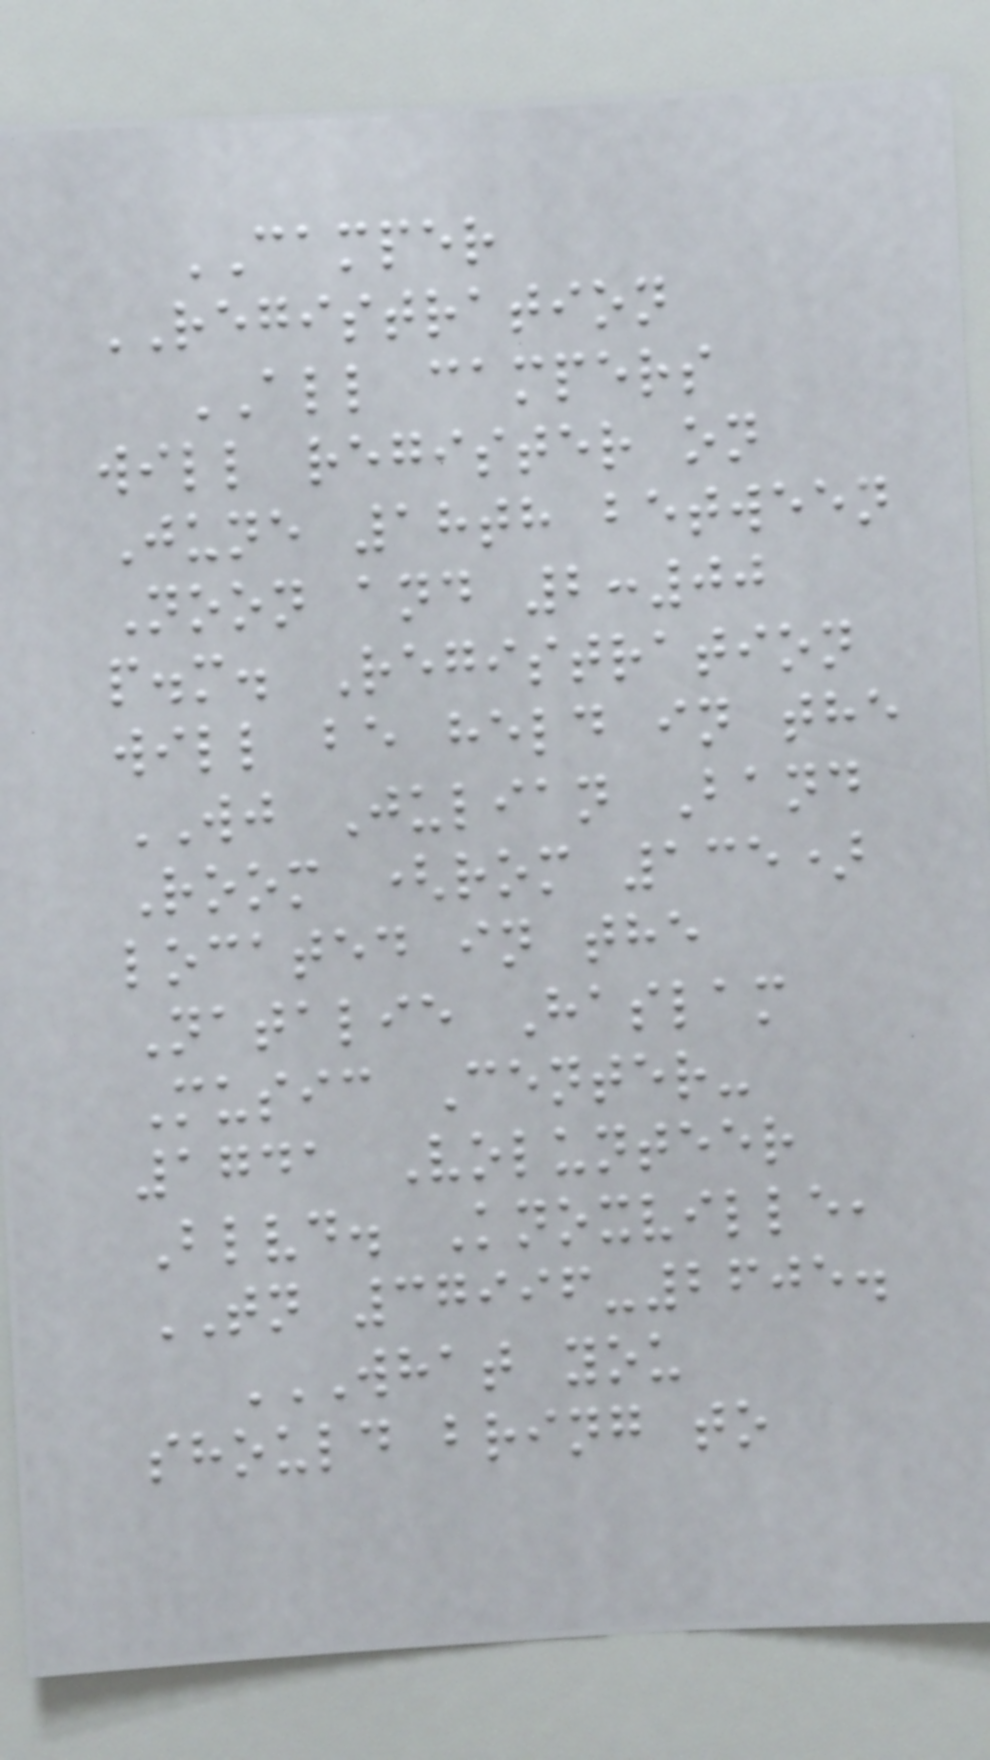CAMPER
REGISTRATION
ALL campers
will register on
June 18th between
Noon and 2:00
p.m. Registration
will be held in the
WJ Julian Band
Room (rom 135)
located in the
Natalie Haslam
Music Center-
1741 Volunteer
Blvd. Knoxville,
TN 37996-2605.
WHAT YOU
SHOULD BRING TO
